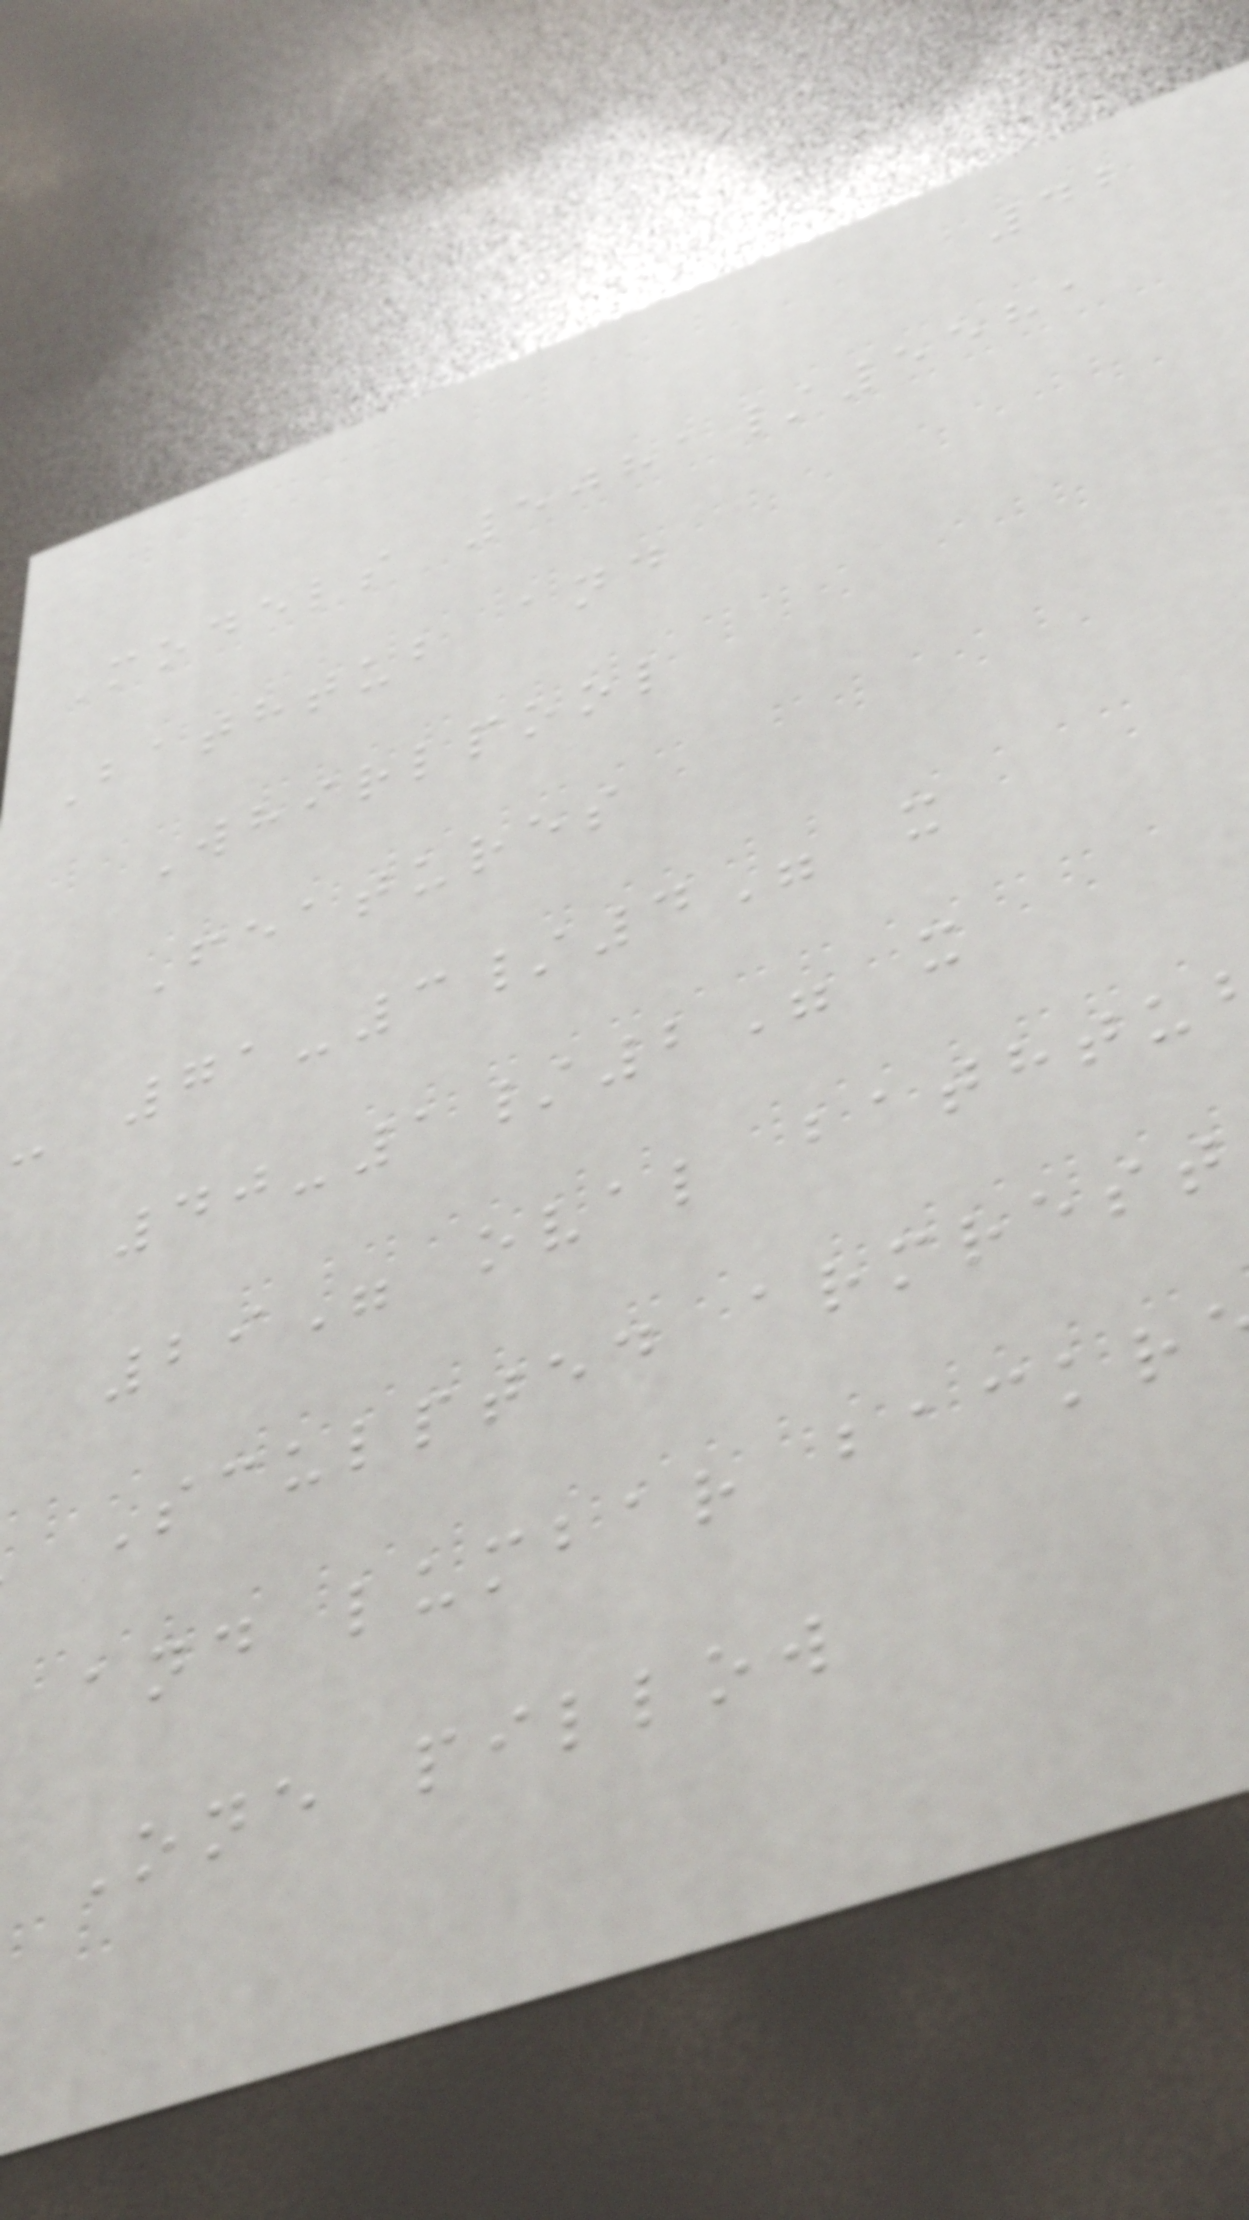42
Models 5081/5581
Bathtub and
Whirlpool
Features
- 71-3/4" x
40-1/2" x
29" oval bathtu
Sculpted armrest
and lumbar backr
One pillow
